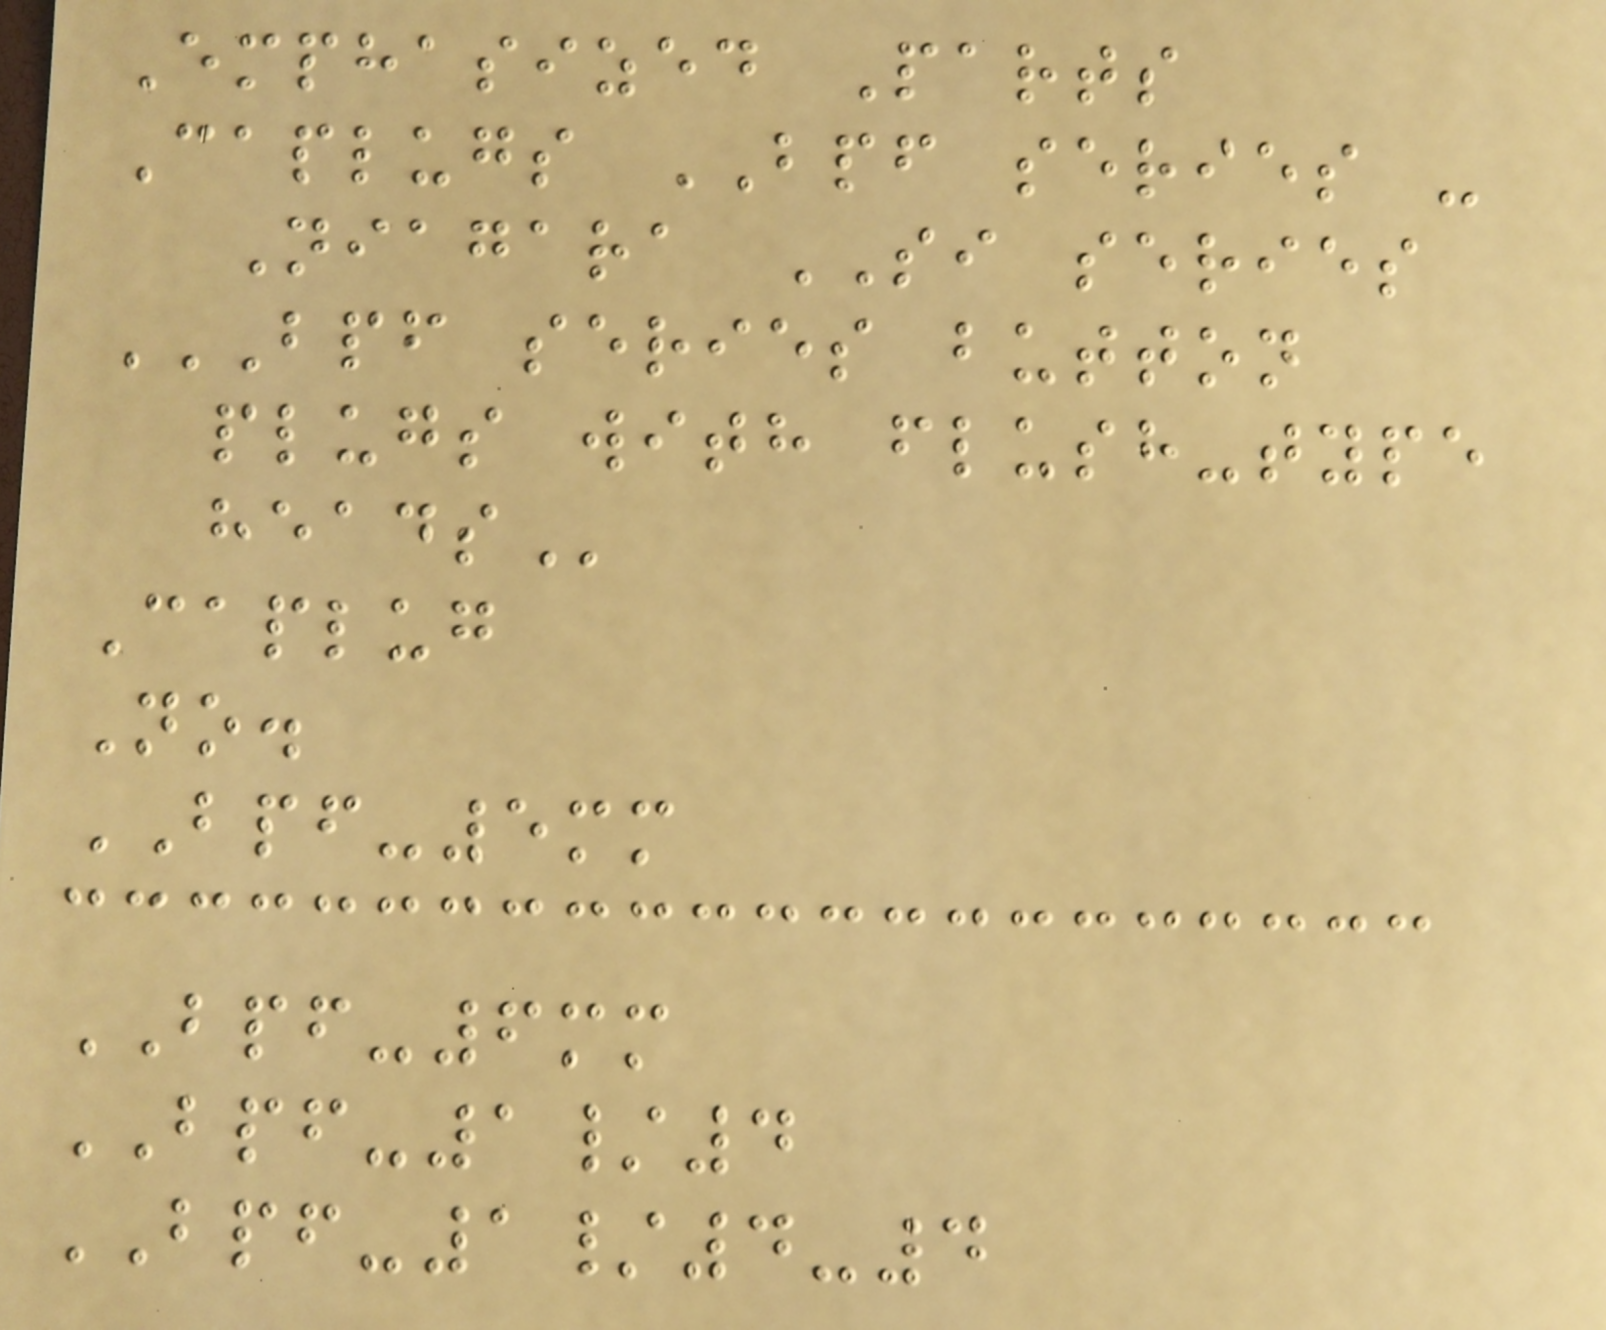Emphasized Parts
Caplugs BPF series -
Niagara SI series
BPF SERIES BUTTON
PLUGS WITH FLUSH-TYPE
HEADS
Caplug
No.
BPF-5mm
BPF-6mm
BPF-1/4
BPF-1/4-4
